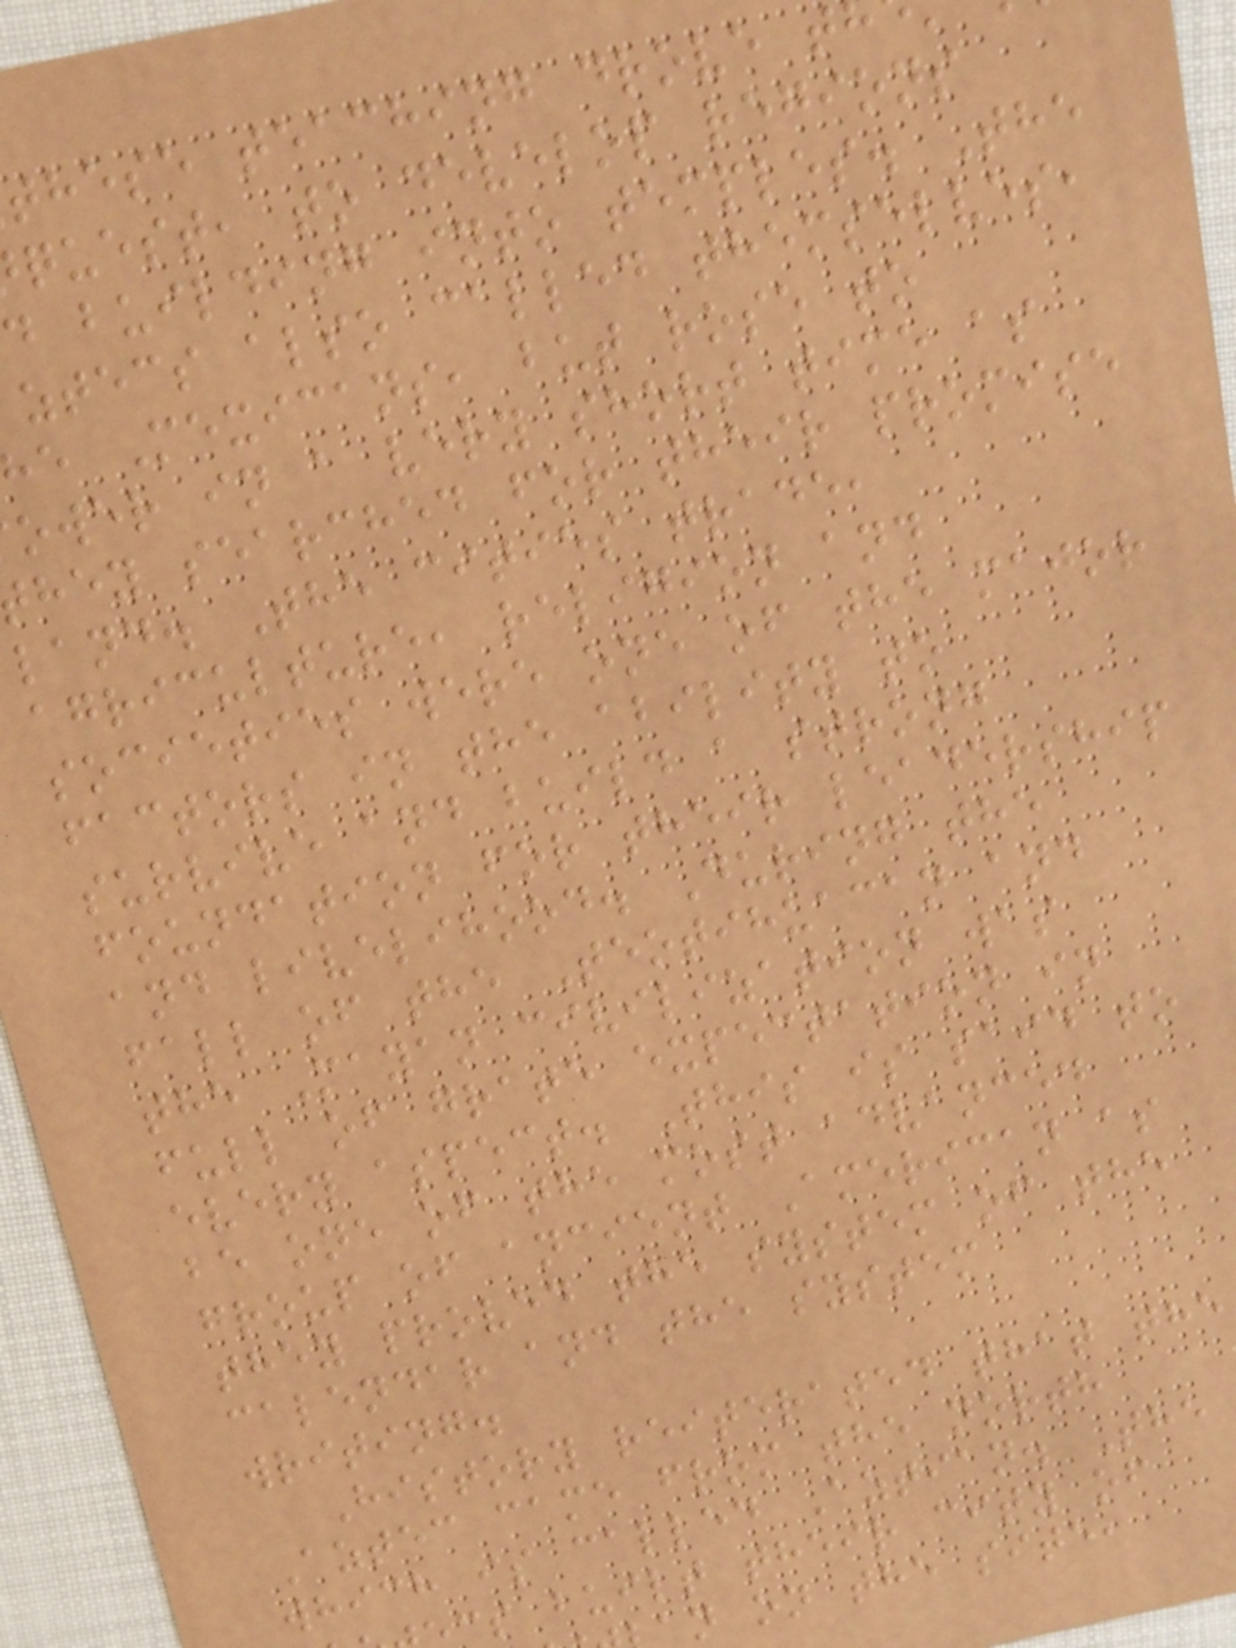these teaching drove t
quest, to develop regions
d building into temples. The
ztecs also called themselves,
e Mexicans, but rose to
ower in a very short time as
hey searched for their promise
land. The cities trade,
agriculture, religion and
societies were one of the major
factors in the ability to
survive and build a strong
foundation for their leadership
and livelihood. During the
fall of the Teotihuacan and
the Mayan civilization was
full of grate expectation in
every aspect. This is said to
be one of the most advanced
group of ancient American as
they proved the system of the
calendar and the system
writing.
History reiterated that the
Aztec came from the north
which is called Aztian. The
cs built their city of
n on the site,
